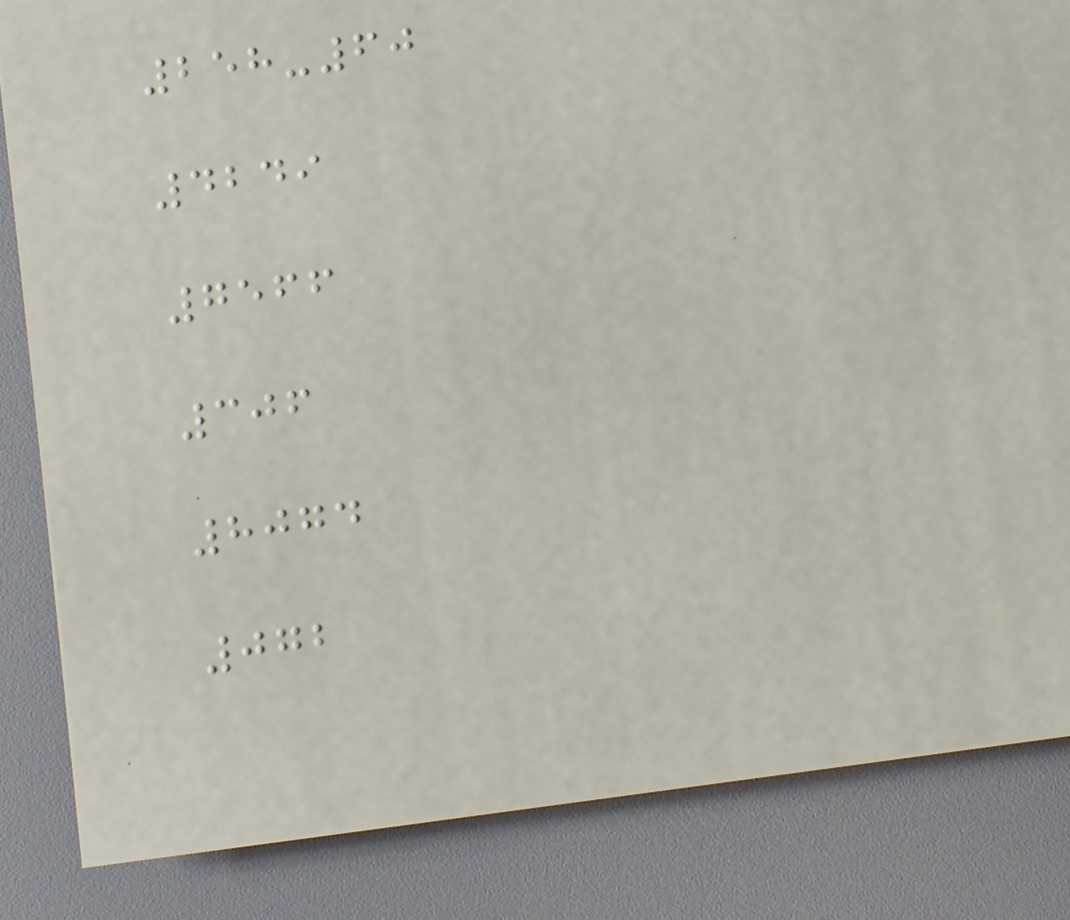258-60
4249
7566
306
8074
072
